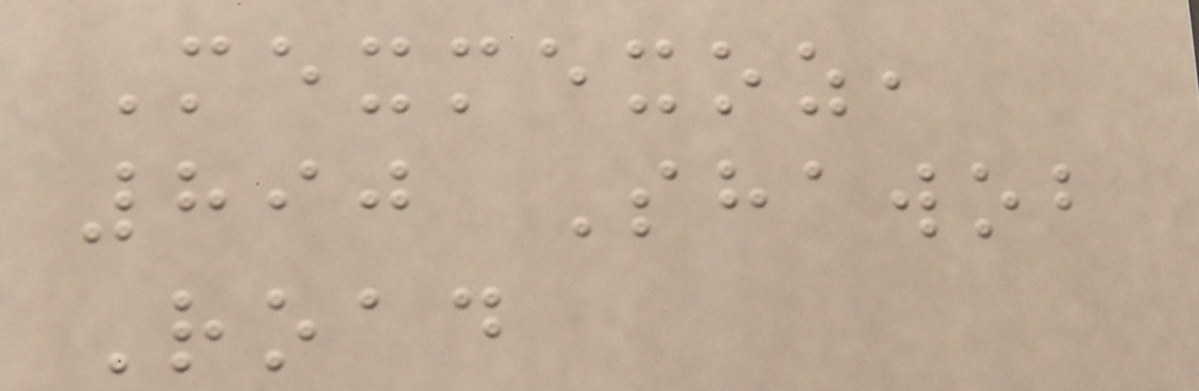Mexmexoz,
890 Shawob
Road
